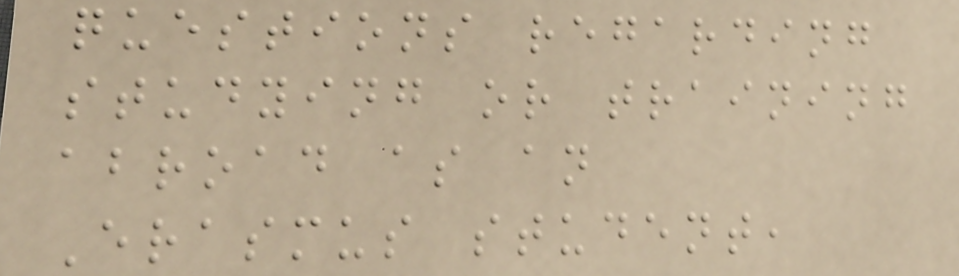questions regarding
studying or training
abroad as an
Erasmus student,
